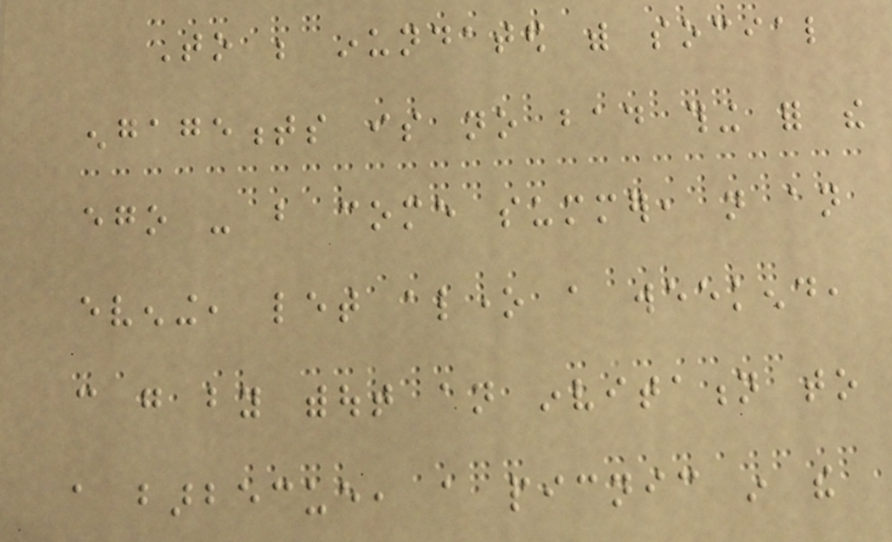To be inundated with social
engagements is no bad thing for the
ego - but come summer, not an
evening, let alone a weekend,
can go by without an invitation to
a barbecue, a picnic in the
